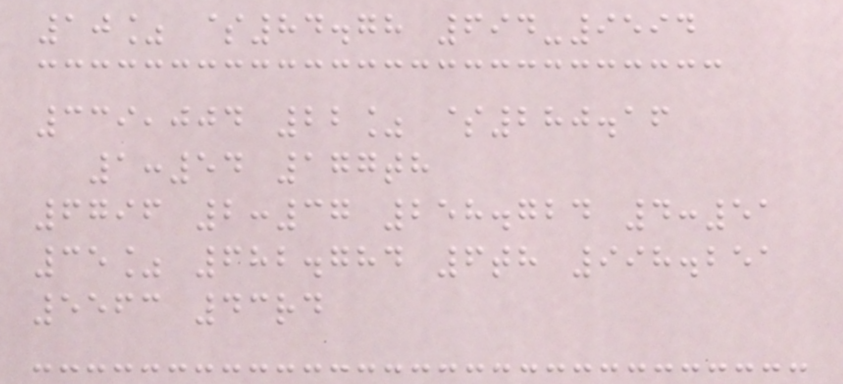10% $84.78 694-9594
339,004 22% $280.16
1:54 177th
6796 2:37 258.724 4:51
35% 682.784 6th 998.251
5563 43rd
